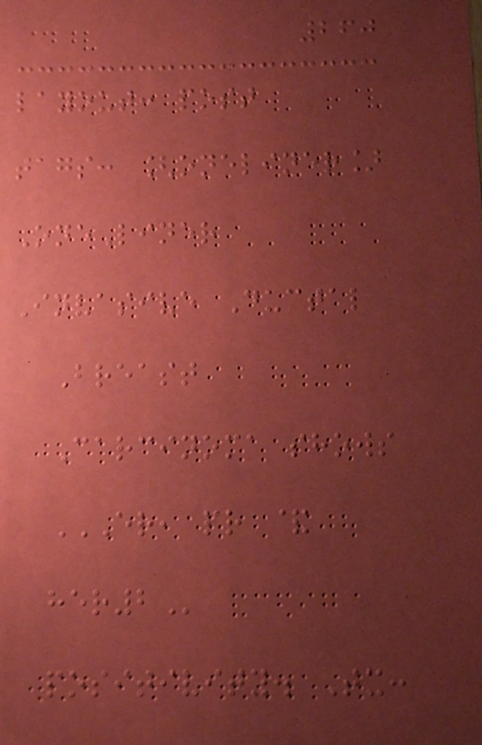260
layout: post
tags: [oneliner]
OneLiner
Invasive Ductal
Breast
Carcinoma shows
ER, PR &
HER2
positivity. Tx:
